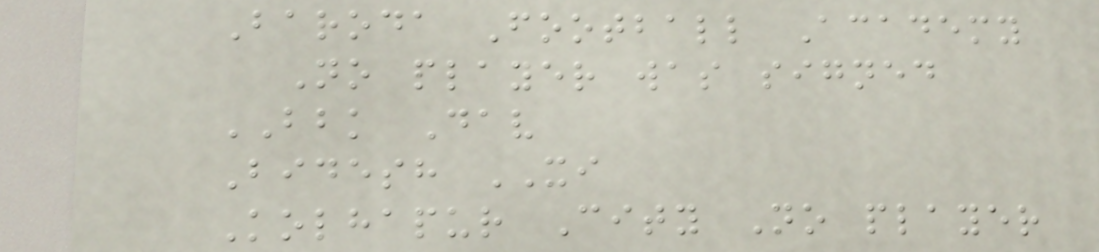Baroda Football Academy
No player was signed
BBK Dav
Bidesh XI
Kolhapur City No player
